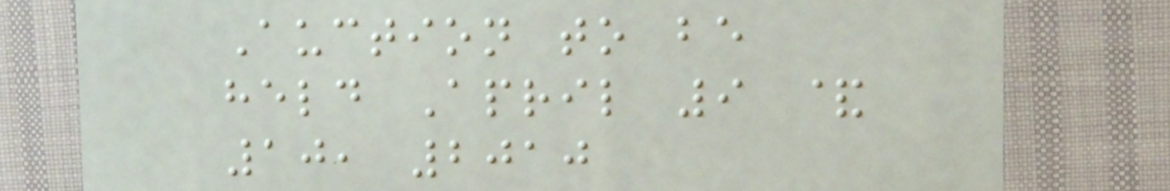Auction to be
held April 9 &
10, 2010
